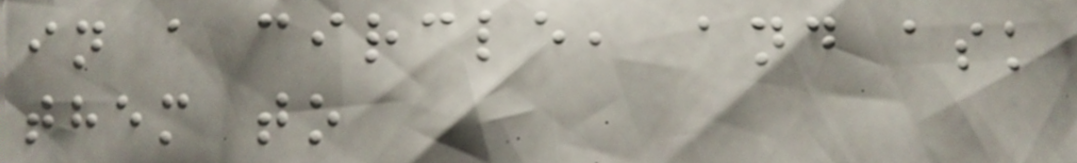in a circle, and ask
them to
